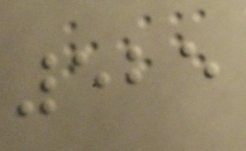525
